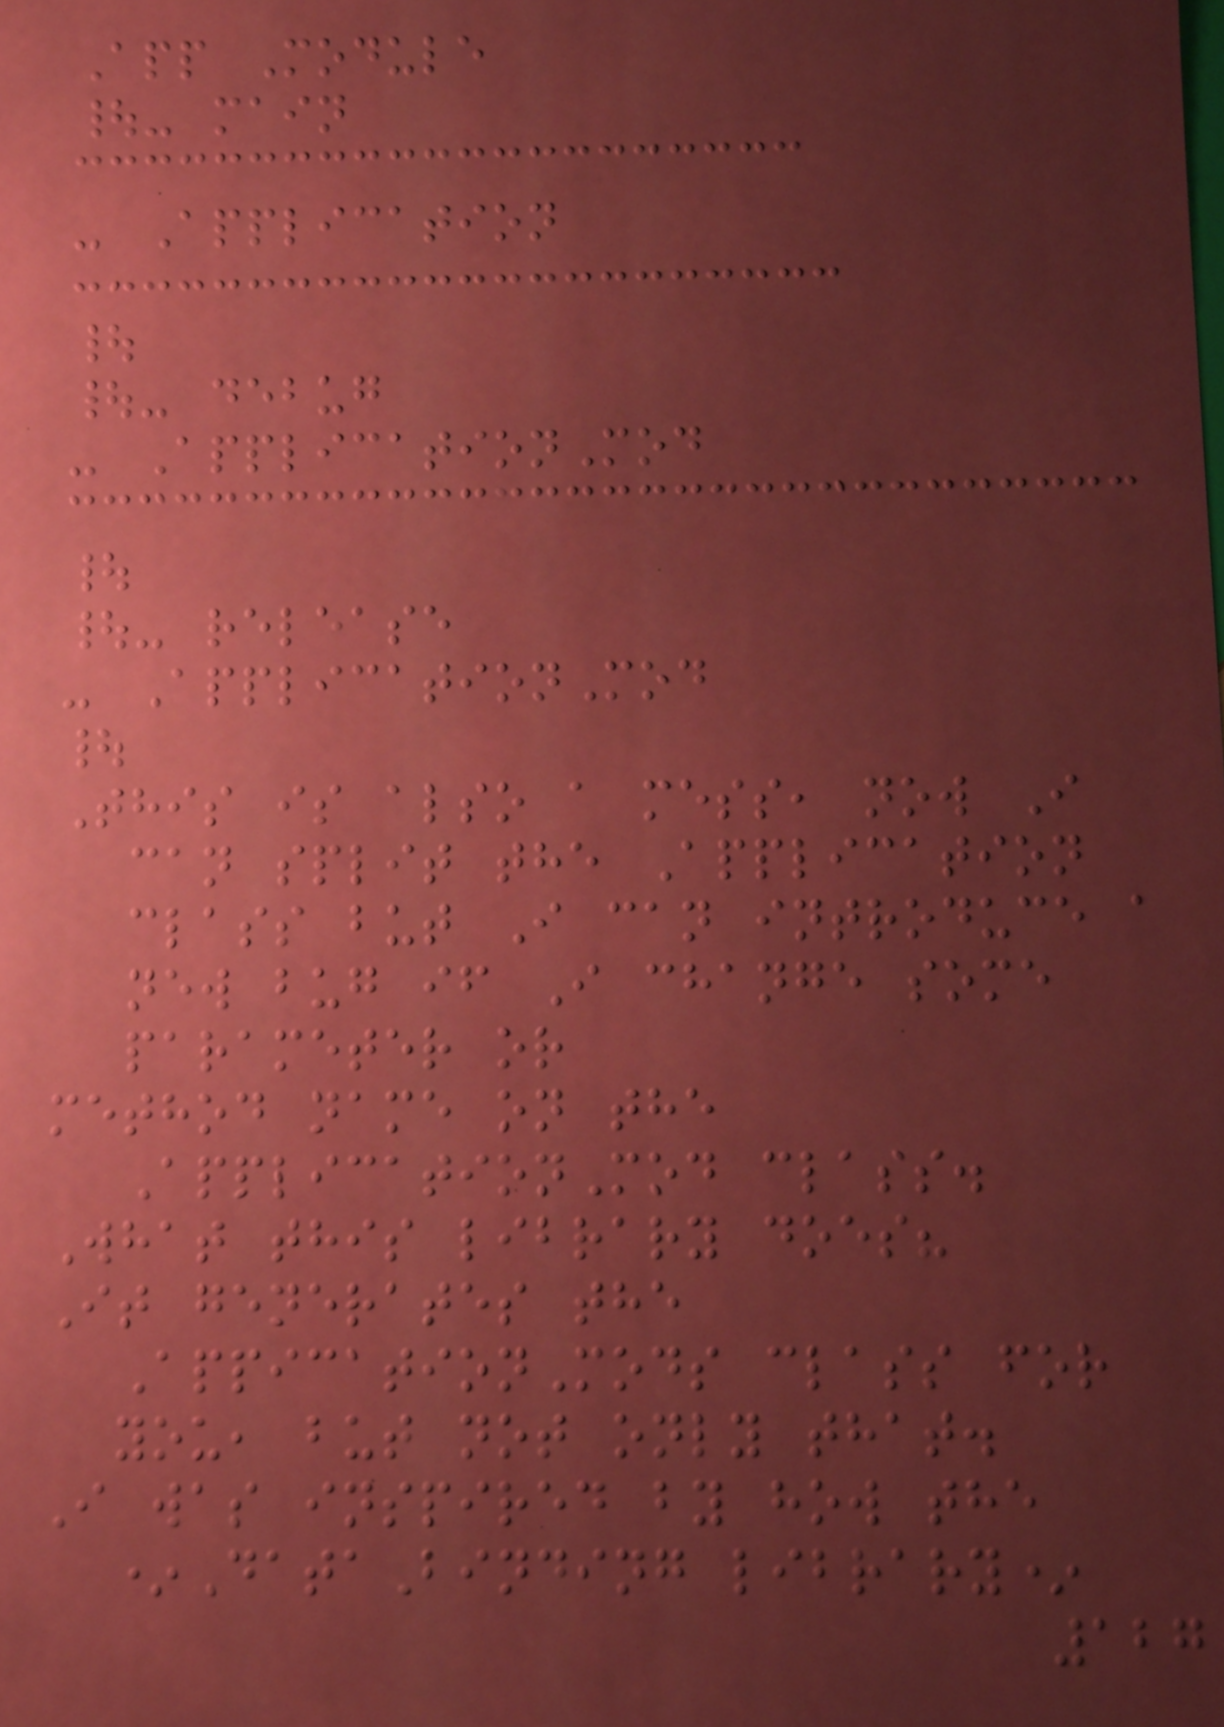App Module
|- main
- Application
|
|- debug
- ApplicationMod
|
|- release
- ApplicationMod
|
This is also a mess, now I
can split the Application
class but I can introduce a
new bug if I change some
parameter or
method name on the
ApplicationMod class.
What this library does?
It generates the
AppicationMods class for
you, but not only that.
I was inspired by how the
*DataBinding library*
127
